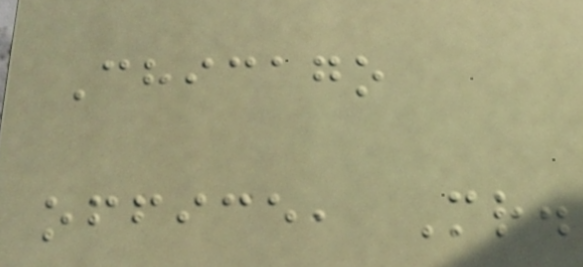Chicago
office, Mr.
